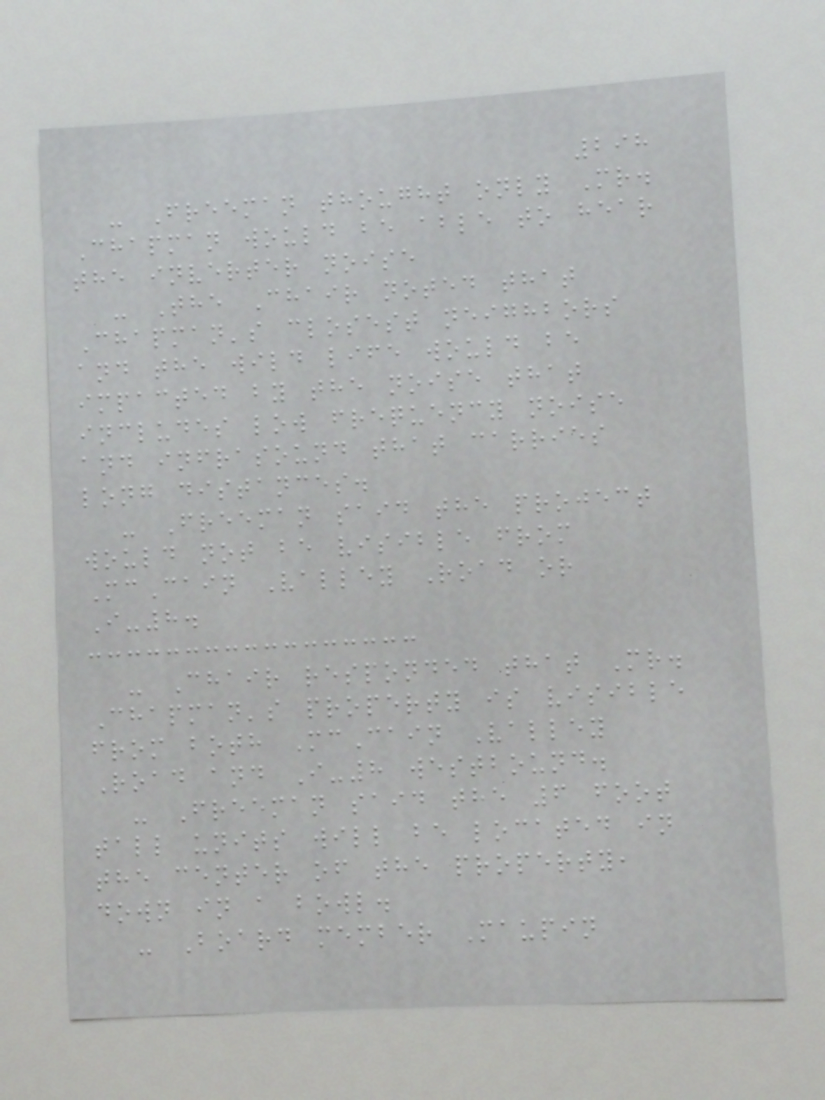298
- Freeman thought only Mr.
Chapman would be able to hear
the inverter noise
- The Chair noted that
Chapman's closest neighbors
and the wild life would be
impacted by the noise that
includes low frequency noise
and infrasound that carries
long distances.
- Freeman said the project
would not be visible from
McCain Valley Road or
I-8.
- Chair responded that Mr.
Chapman's property is visible
from both McCain Valley
Road and I-8 westbound.
- Freeman said the 6 foot
tall units will be located in
the center of the property,
down in a bowl.
- Board member Maupin
